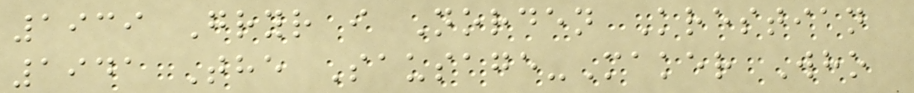1939 Gryr i Norden Krestian
1941 The Sausage-Maker Who
